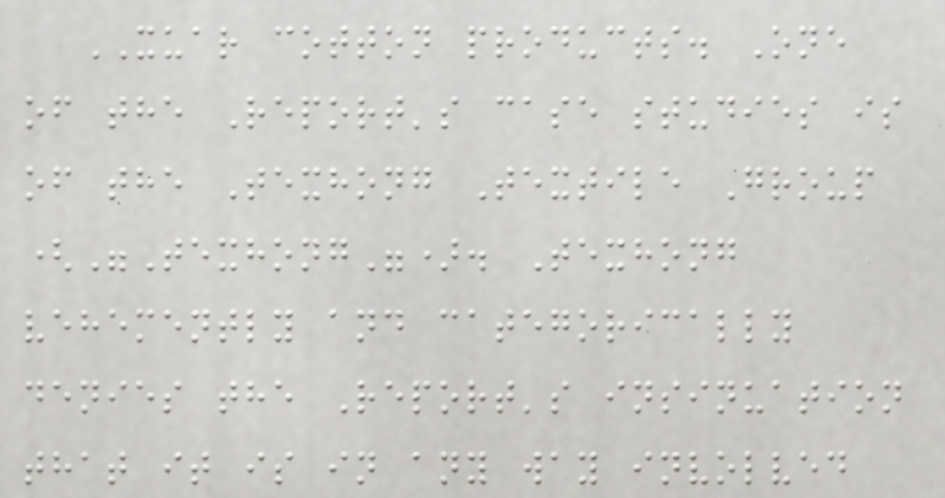XUAR cotton products. One
of the Report's case studies is
of the Texhong Textile Group
("Texhong"). Texhong
vehemently and categorically
denies the Report's insinuation
that it is in any way involved
